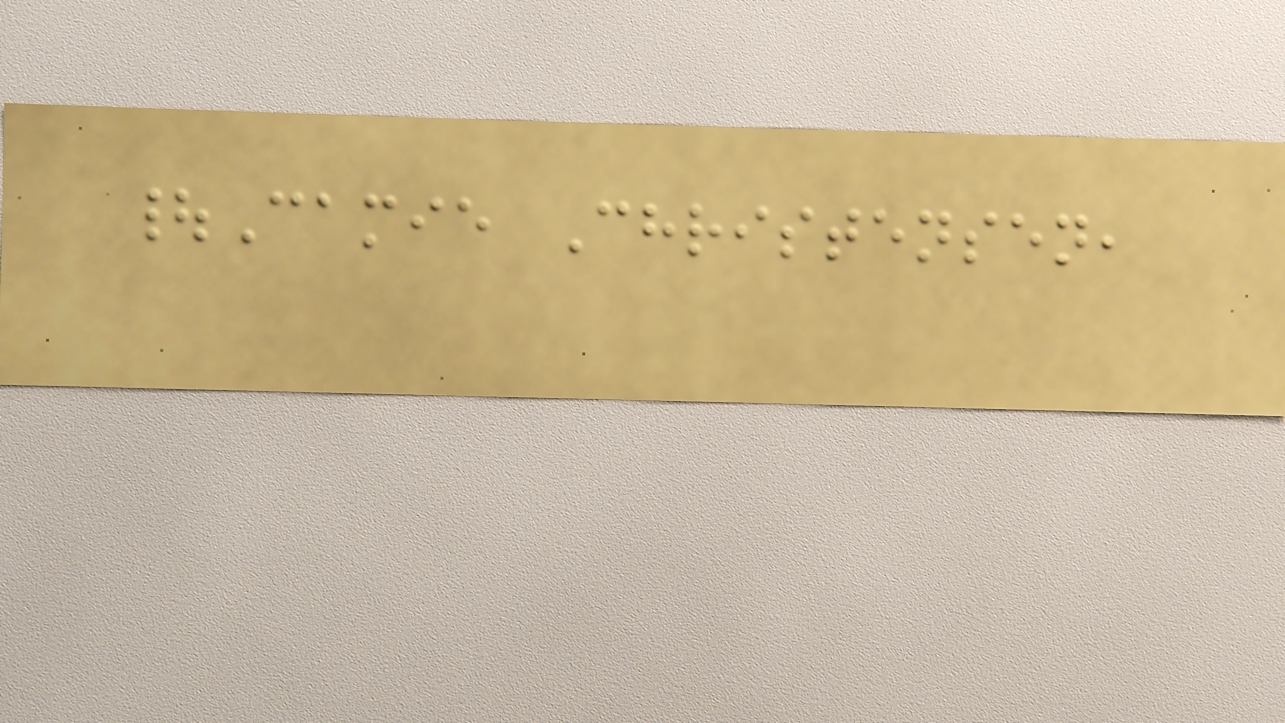|Camie Christensen,
